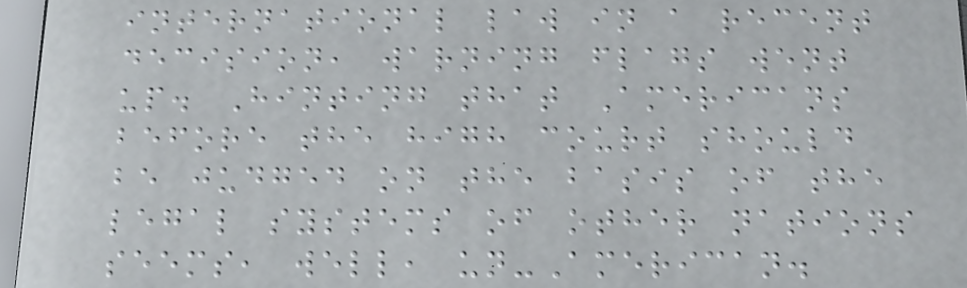international law in a recent
decision, warning flags went
up. Hinting that Americans
before the high court should
be judged on the basis of the
legal systems of other nations
seems, well, un-American.
